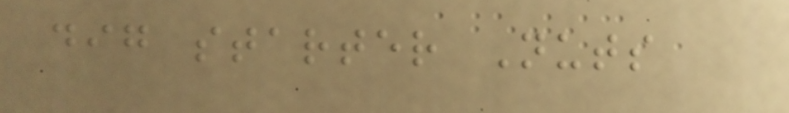dig starter Nuts
